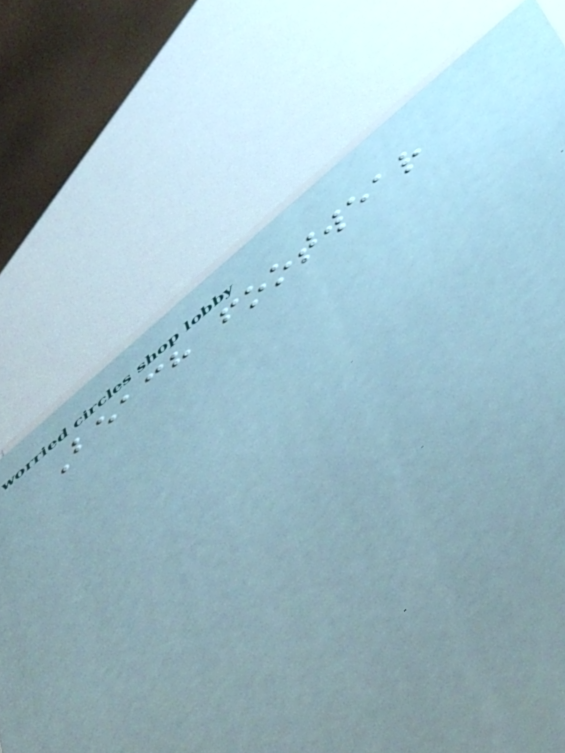Beach footwear
